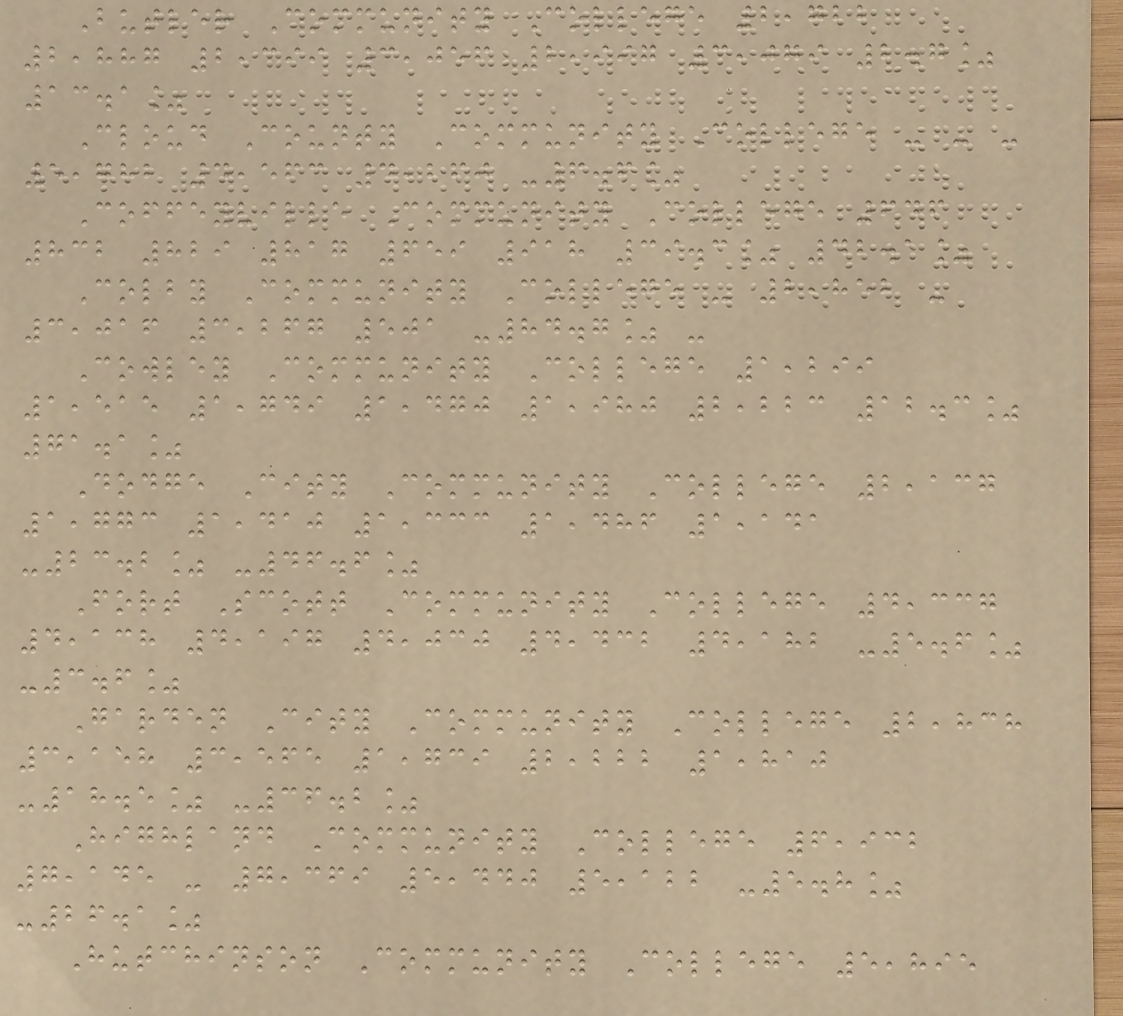Butler Community College 2,722
2,887 2,399 3,056 2,997 3,079 2.7%
13.1%
Cloud County Community College - - -
5,782 4,563 4,260 -6.6%
Coffeyville Community College 646
832 829 817 659 918 39.3% 42.1%
Colby Community College - 2,852 -
3,016 3,267 501 -84.7% -
Cowley Community College 1,299
1,515 1,749 1,470 1,980 2,223 12.3%
71.1%
Dodge City Community College 2,137
1,773 1,410 1,333 1,486 1,141
-23.2% -46.6%
Fort Scott Community College 4,337
4,138 4,197 4,030 4,432 4,182 -5.6%
-3.6%
Garden City Community College 2,838
3,158 3,565 1,739 2,222 1,810
-18.5% -36.2%
Highland Community College 6,932
7,145 - 7,369 5,440 5,122 -5.8%
-26.1%
Hutchinson Community College 5,895
